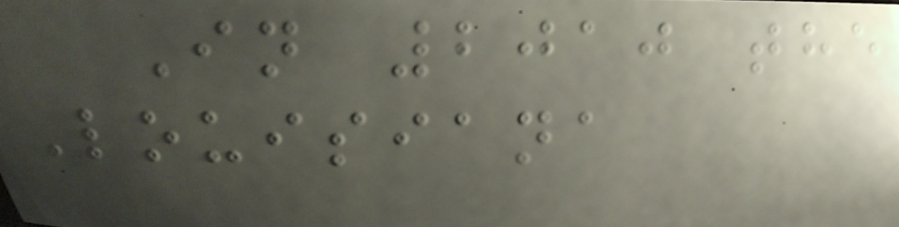In 2010 the
Louisiana
